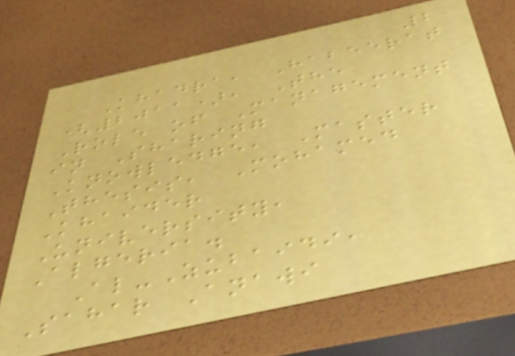2
Khadra, Habeerat
(2011), The
Role of Management
in Sharing
Knowledge, Master
Thesis, Mohamed
Khaider
University,
Algeria.
Al-Zubaidi,
Sahar Anawi
